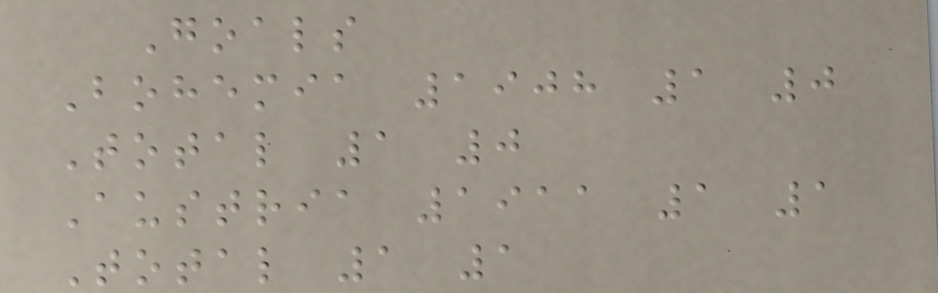Goals
Bohemia 1908 1 0
Total 1 0
Austria 1911 1 1
Total 1 1
